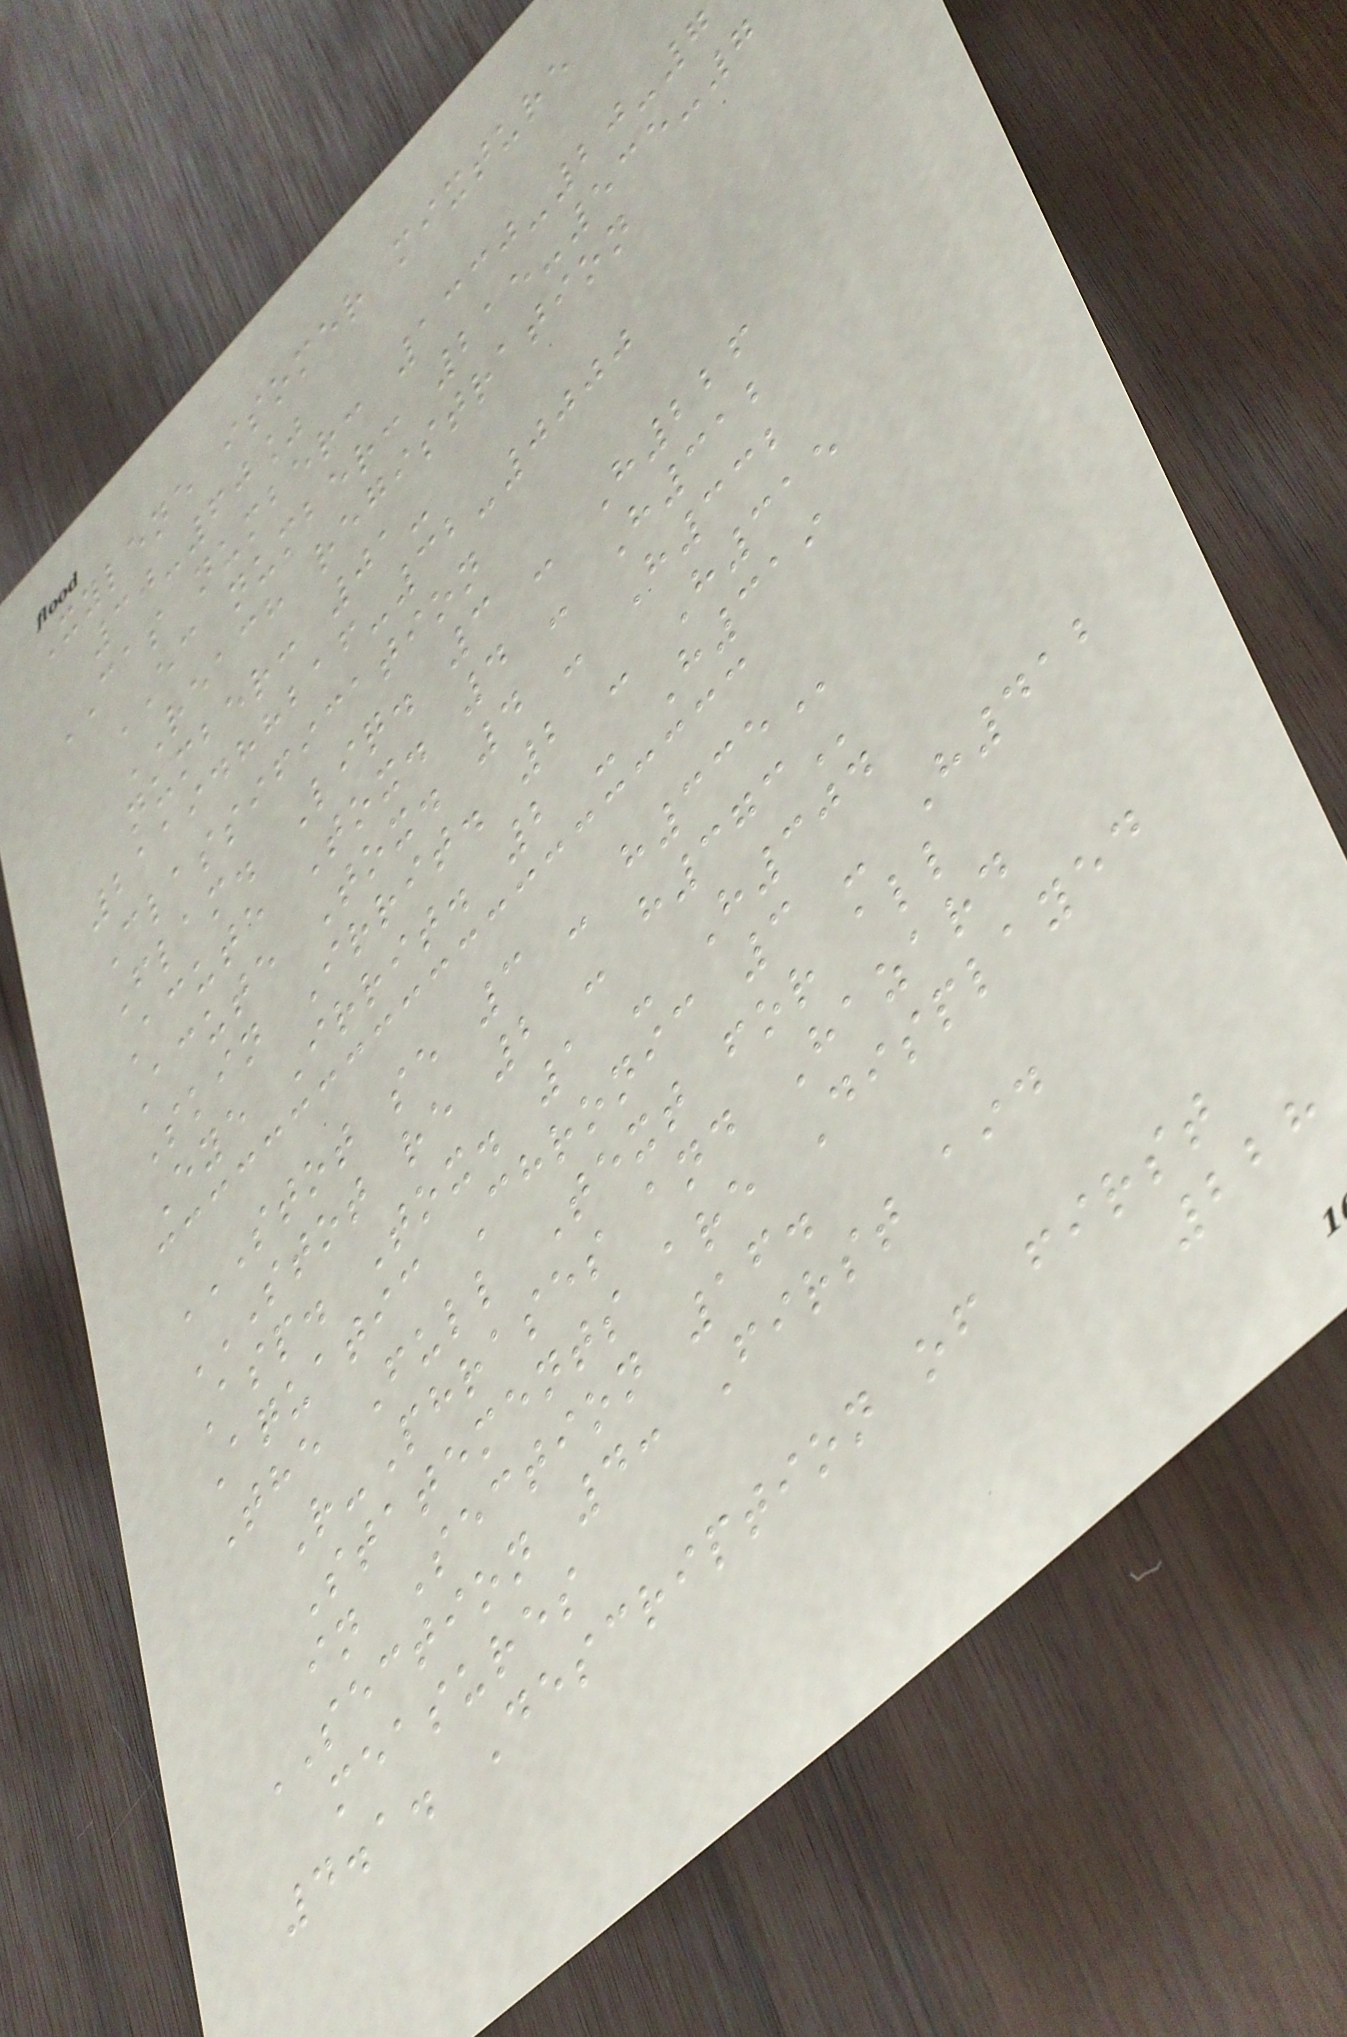Xylene isomer mixture
30-60%
CAS number: 1330-20-7
EC number: 215-535-7
REACH registration
number: 01-
2119488216-32-0000
Classification
Flam. Liq. 3 - H226
Acute Tox. 4 - H312
Acute Tox. 4 - H332
Skin Irrit. 2 - H315
Eye Irrit. 2 - H319
STOT SE 3 - H335
STOT RE 2 - H373
Asp. Tox. 1 - H304
Aquatic Chronic 3 - H412
The Full Text for all
R-Phrases and Hazard
Statements are Displayed
in Section 16.
SECTION 4: First aid
measures
4.1. Description of first
228
